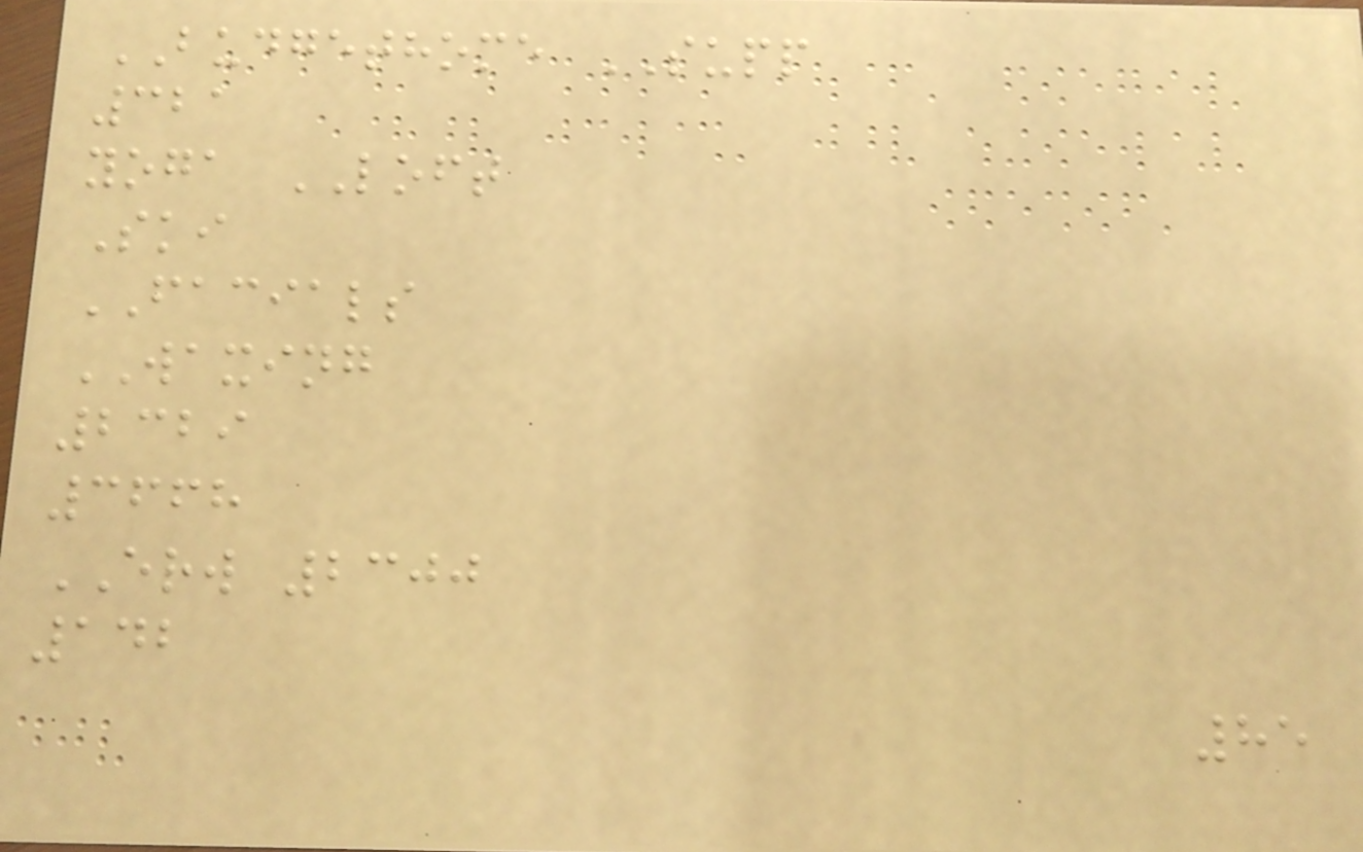BUDGETHOME SUPP
321
yoga LOFT
Ski
FACIALS
WAXING
2329
3668
ERW 2300
142
85
